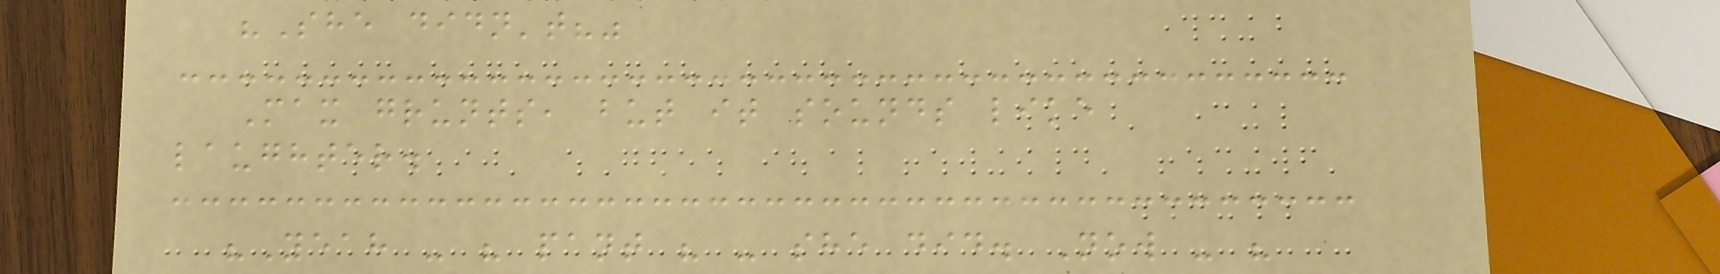"She didn't?"
Max grunts, but it sounds like
laughter.
"Yeah - " pant " - she did. Now - "
